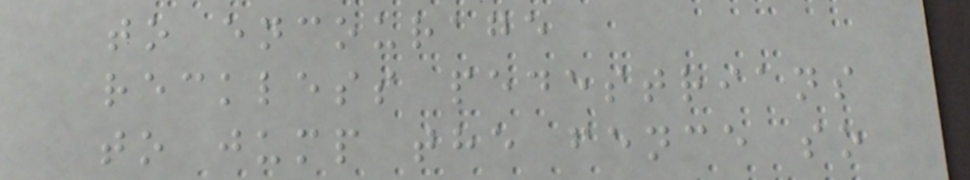to encourage
reckless pedestrians
to jump the fence so
